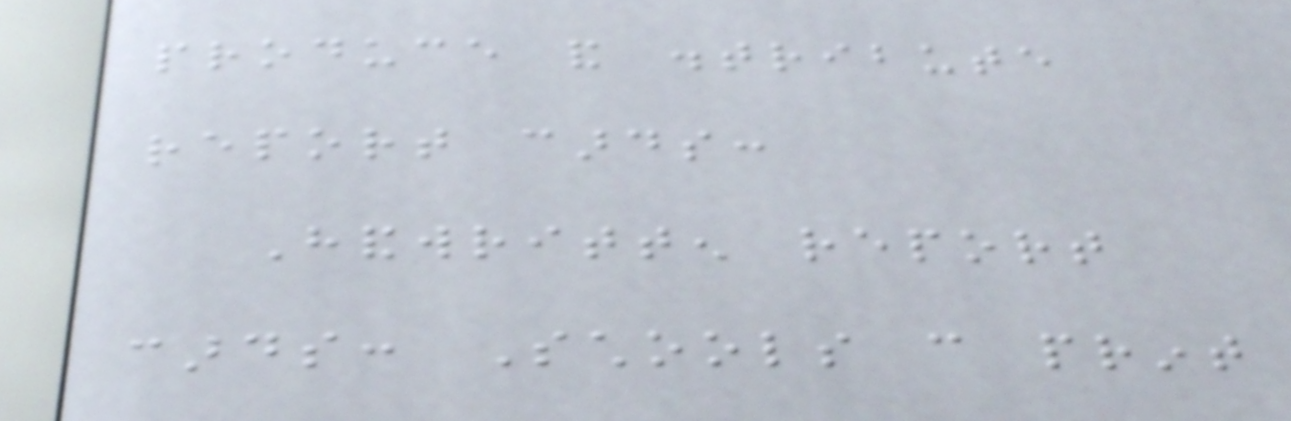produce and distribute
report cards:
Handwritten report
cards: Schools can print
